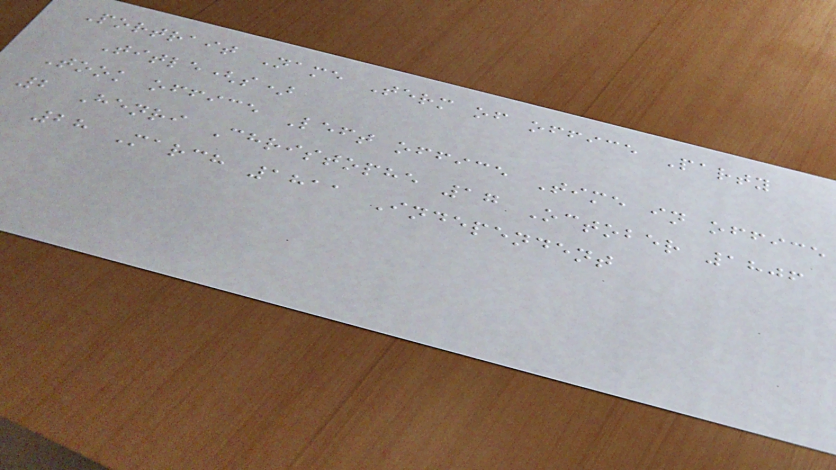Portrait Name Term of office Party
Title(s)
Took office Left office Time in office
2 Henri Christophe 17 October 1806
28 March 1811 Independent
